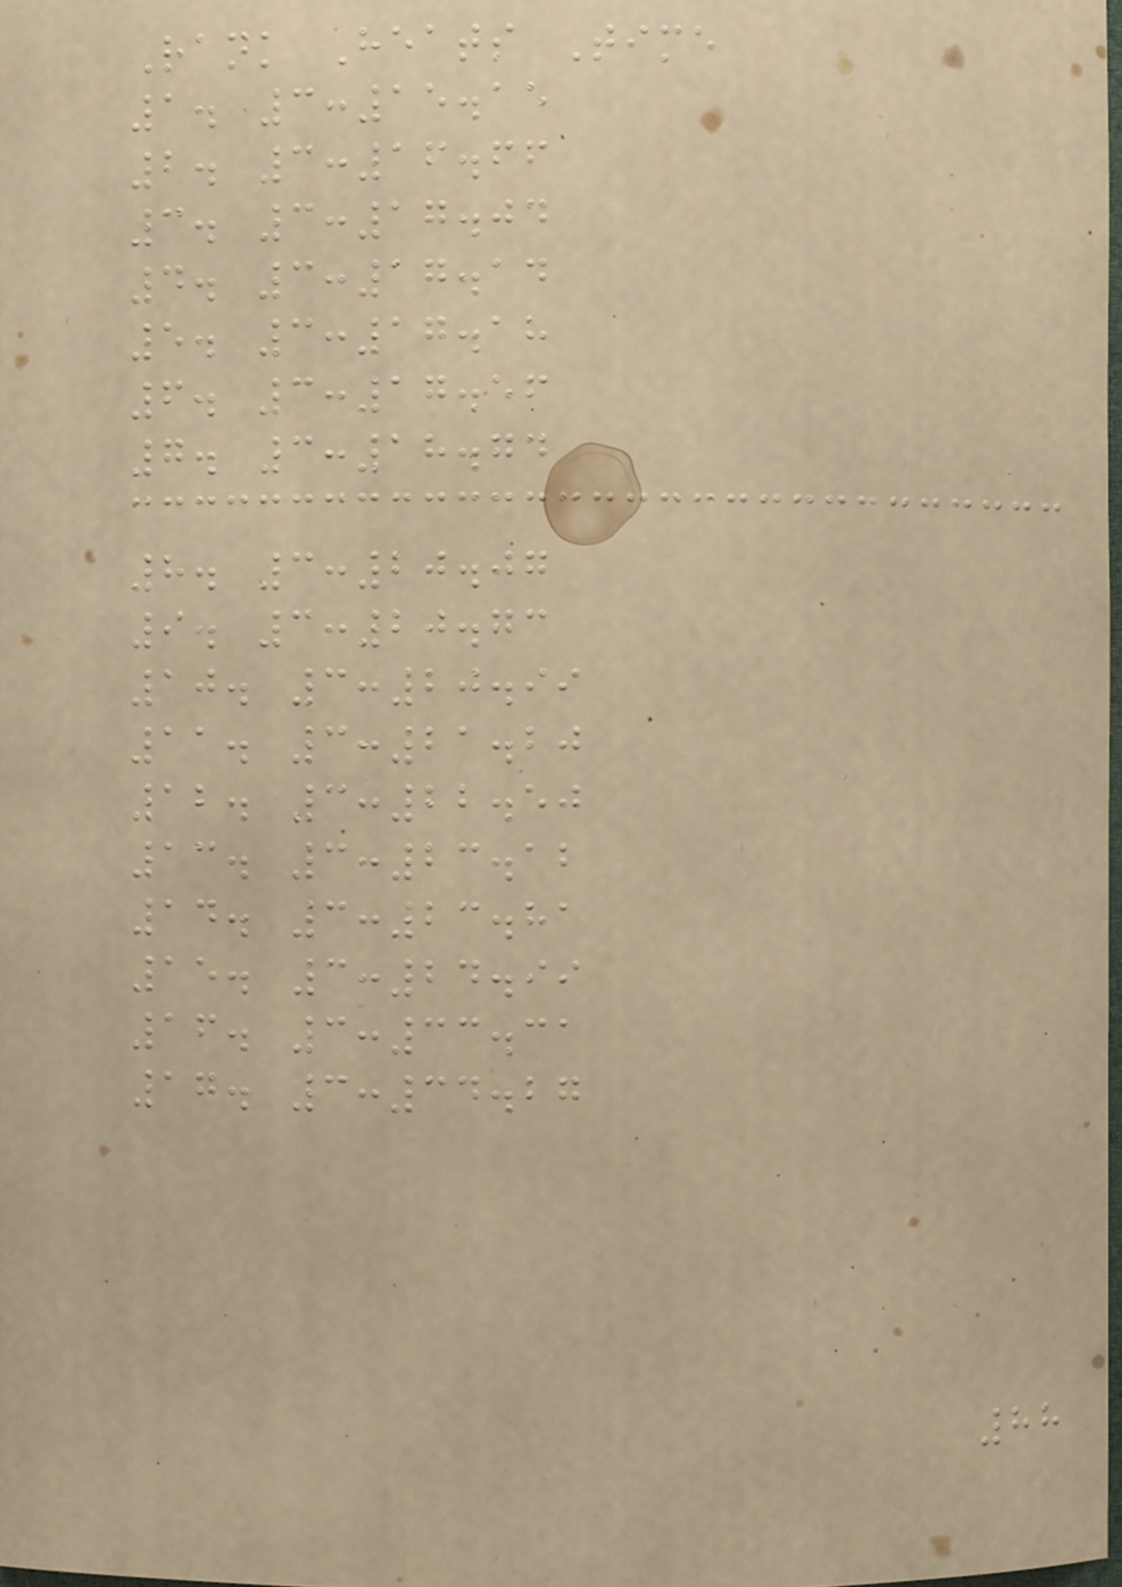Rank Heats Time
1. 3:15.15
2. 3:16.66
3. 3:17.04
4. 3:17.14
5. 3:17.18
6. 3:17.56
7. 3:18.74
8. 3:20.07
9. 3:20.73
10. 3:20.99
11. 3:21.20
12. 3:22.50
13. 3:23.12
14. 3:23.81
15. 3:24.99
16. 3:33.31
17. 3:34.27
88
